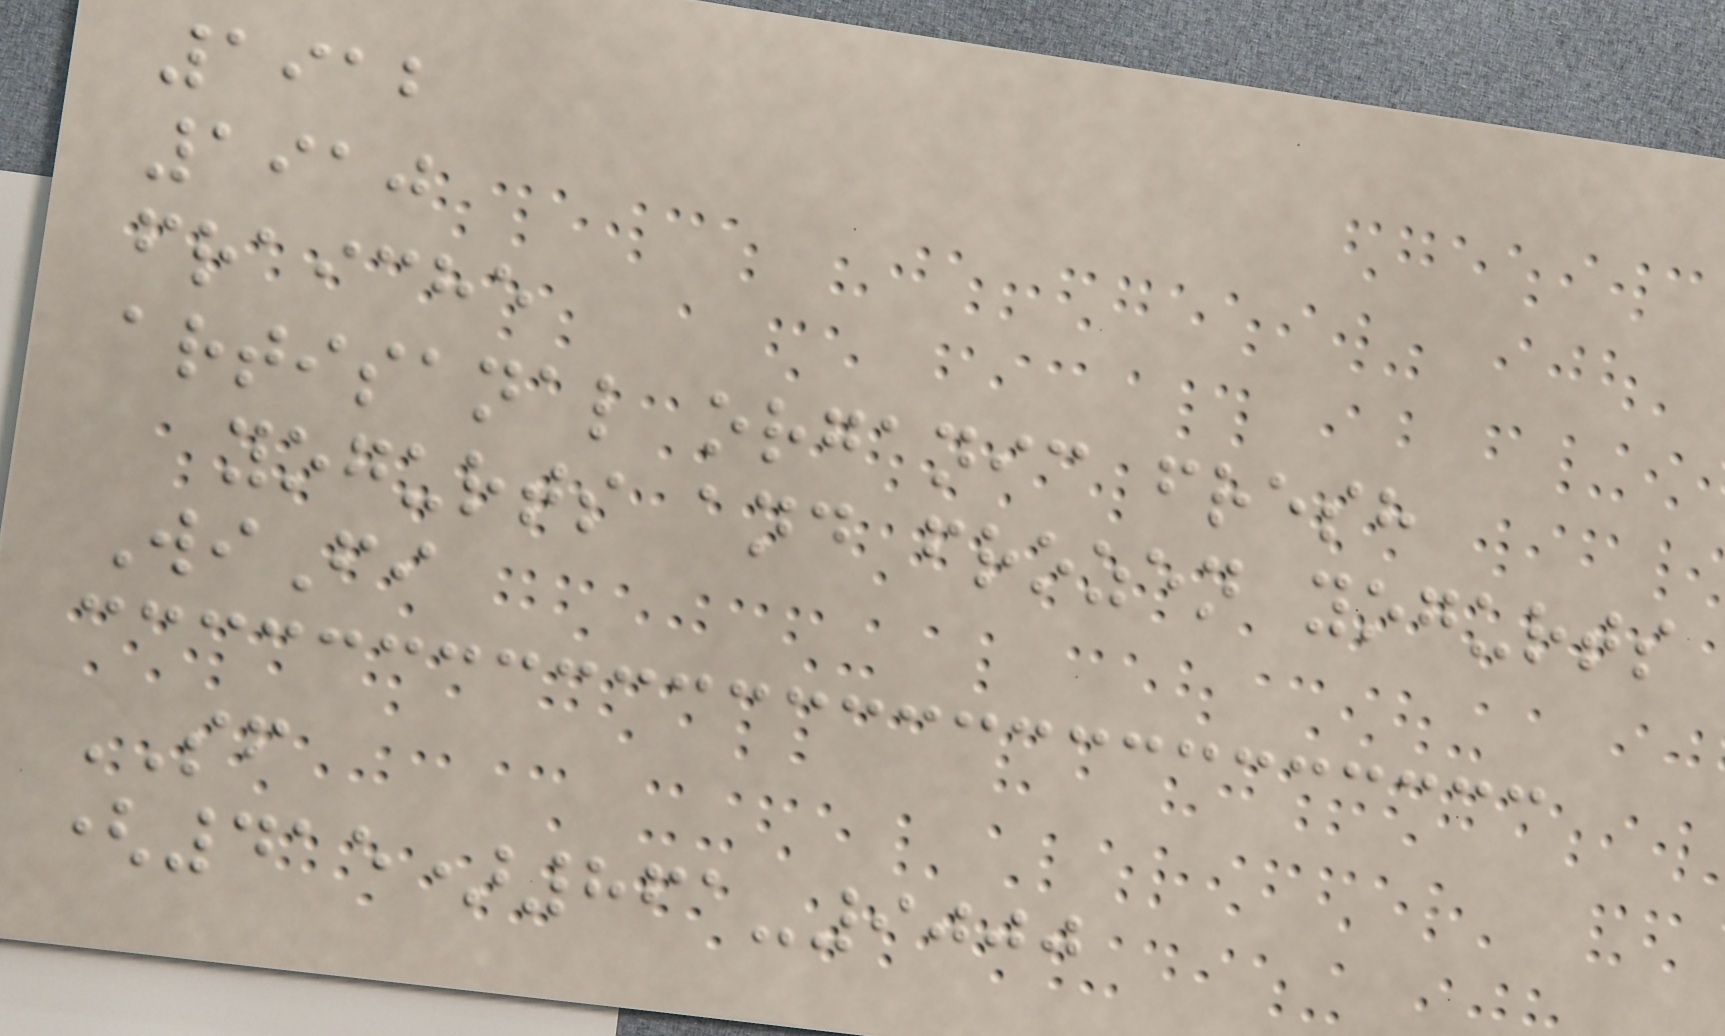1912
1910
fraiche
artisanal organic fresh
yogurts and frozen yogurts
WiFi
SF
(415)861-9000
